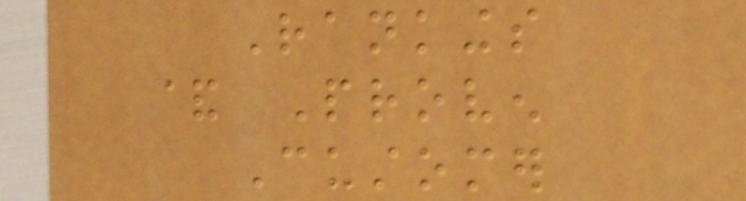Rankings
& Proven
Customer
